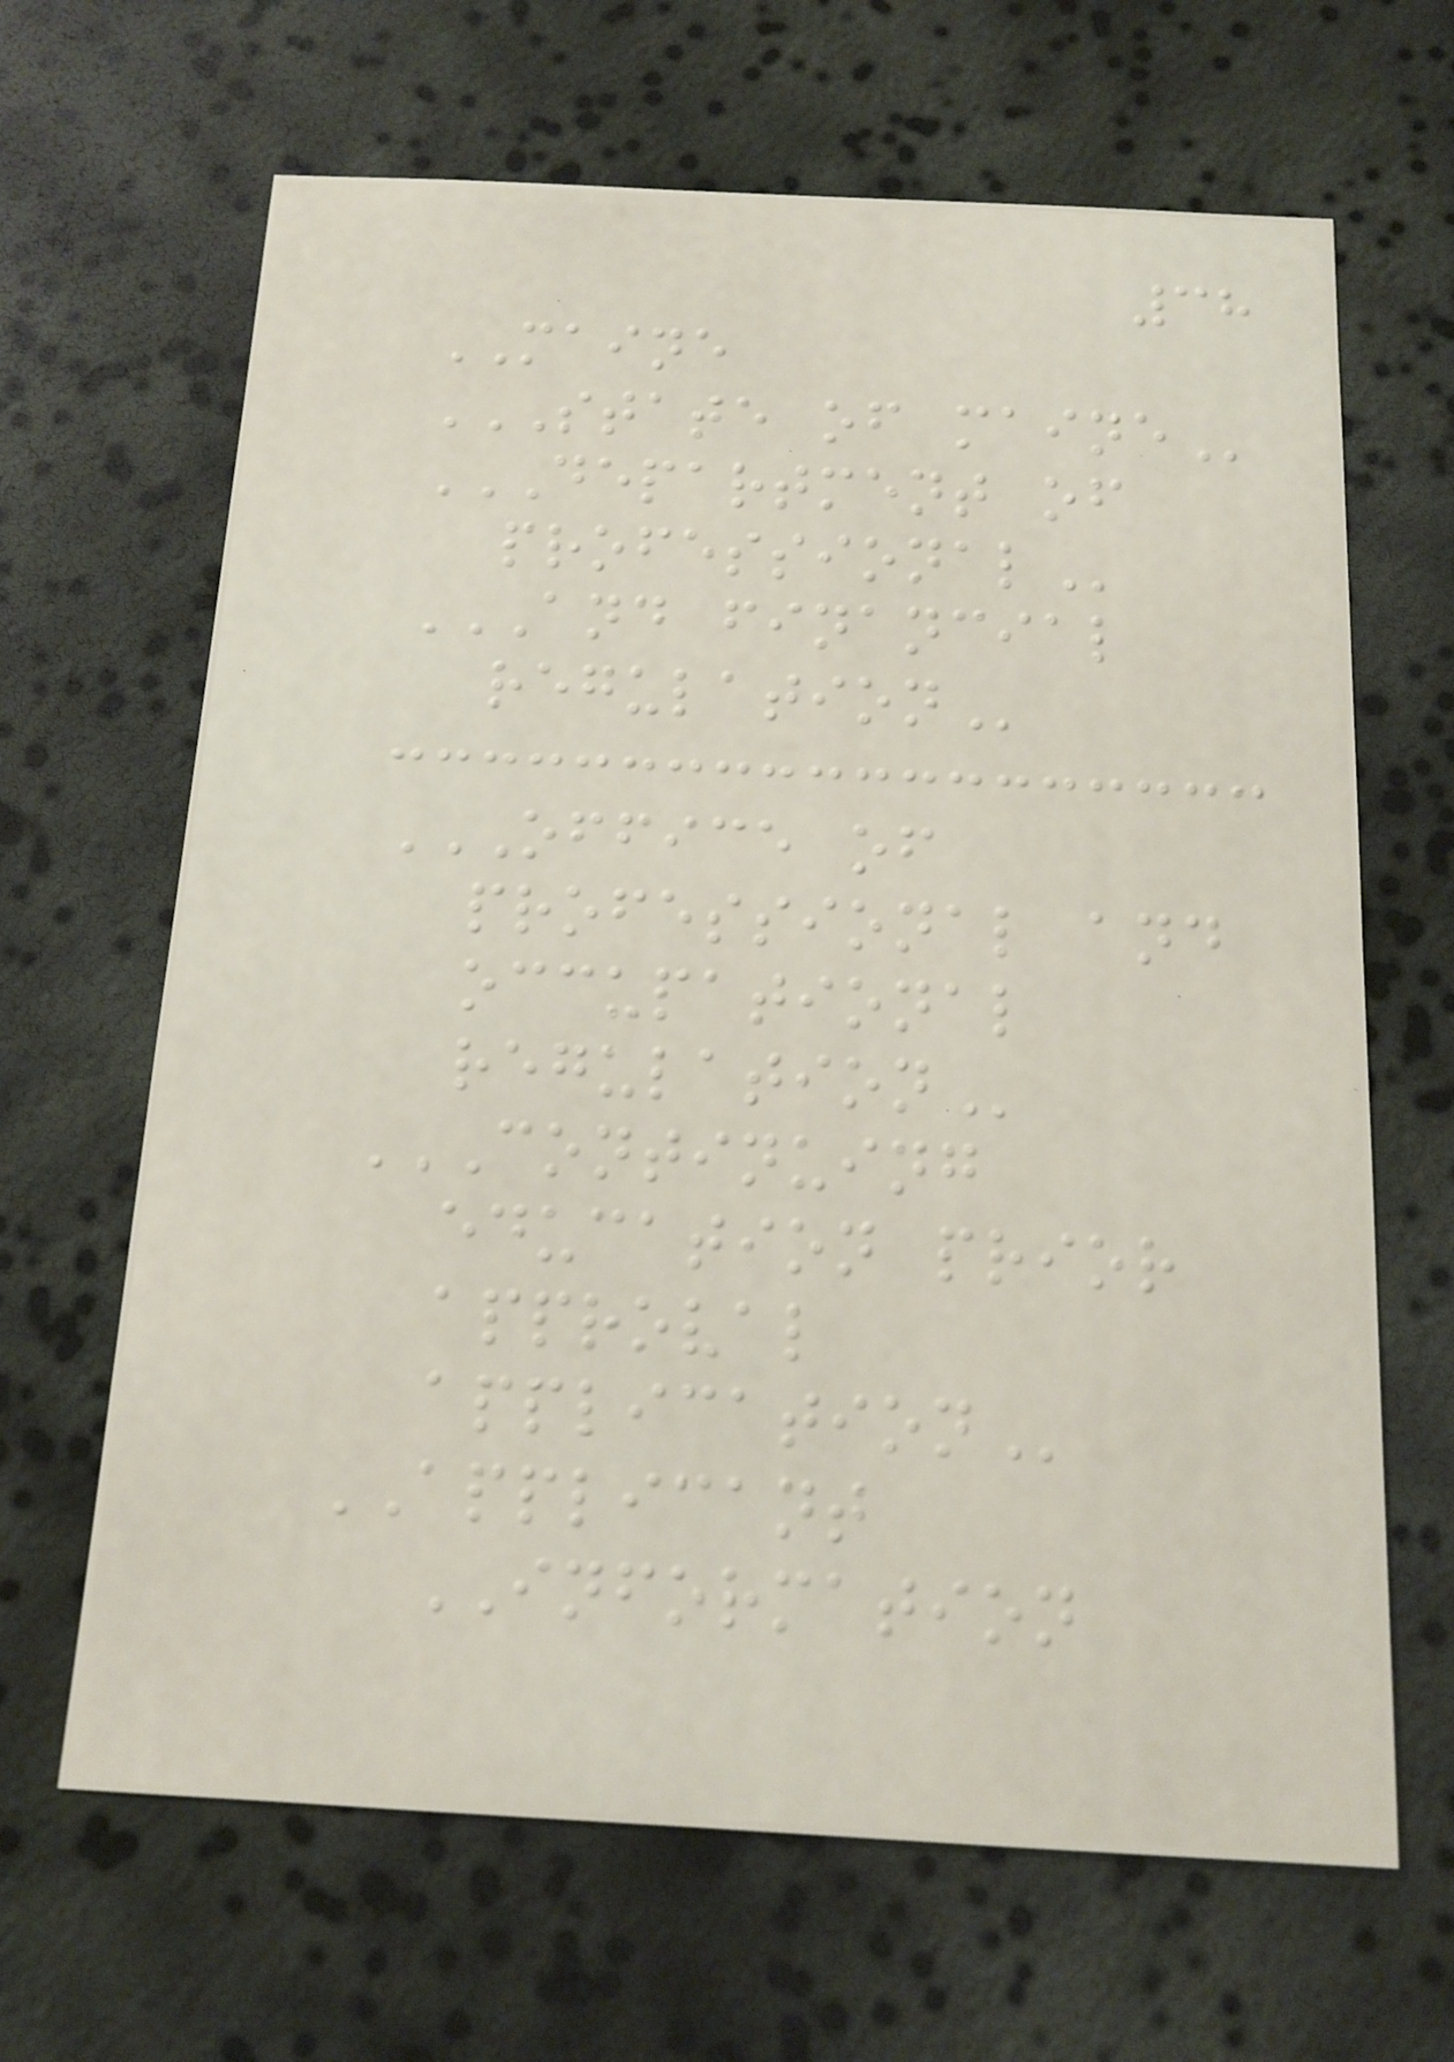38
MAINE
STATE OF MAINE
DEPARTMENT OF
PROFESSIONAL
AND FINANCIAL
REGULATION
OFFICE OF
PROFESSIONAL AND
OCCUPATIONAL
REGULATION
CONTINUING
EDUCATION PRIOR
APPROVAL
APPLICATION
APPLICANT
INFORMATION
